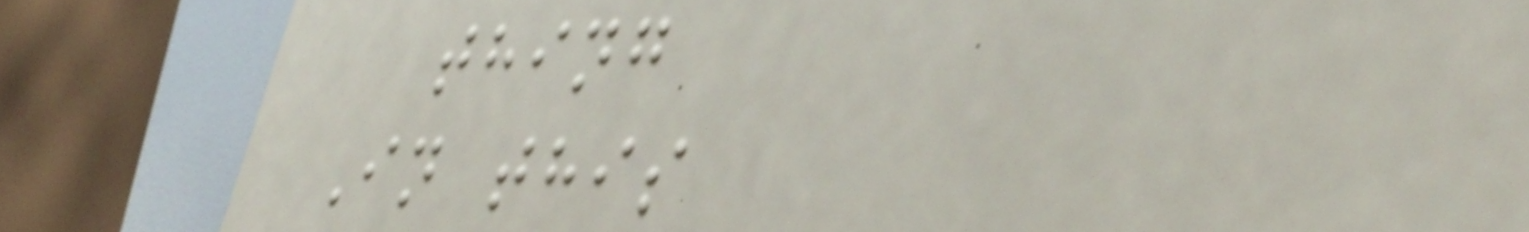thing
In this
